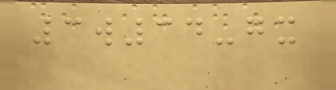3w34-gx
